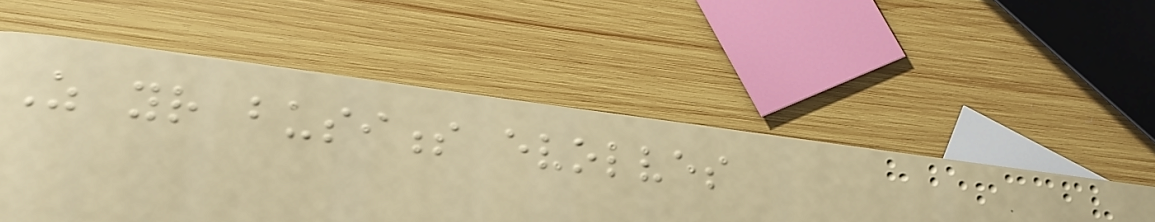As your business evolves
